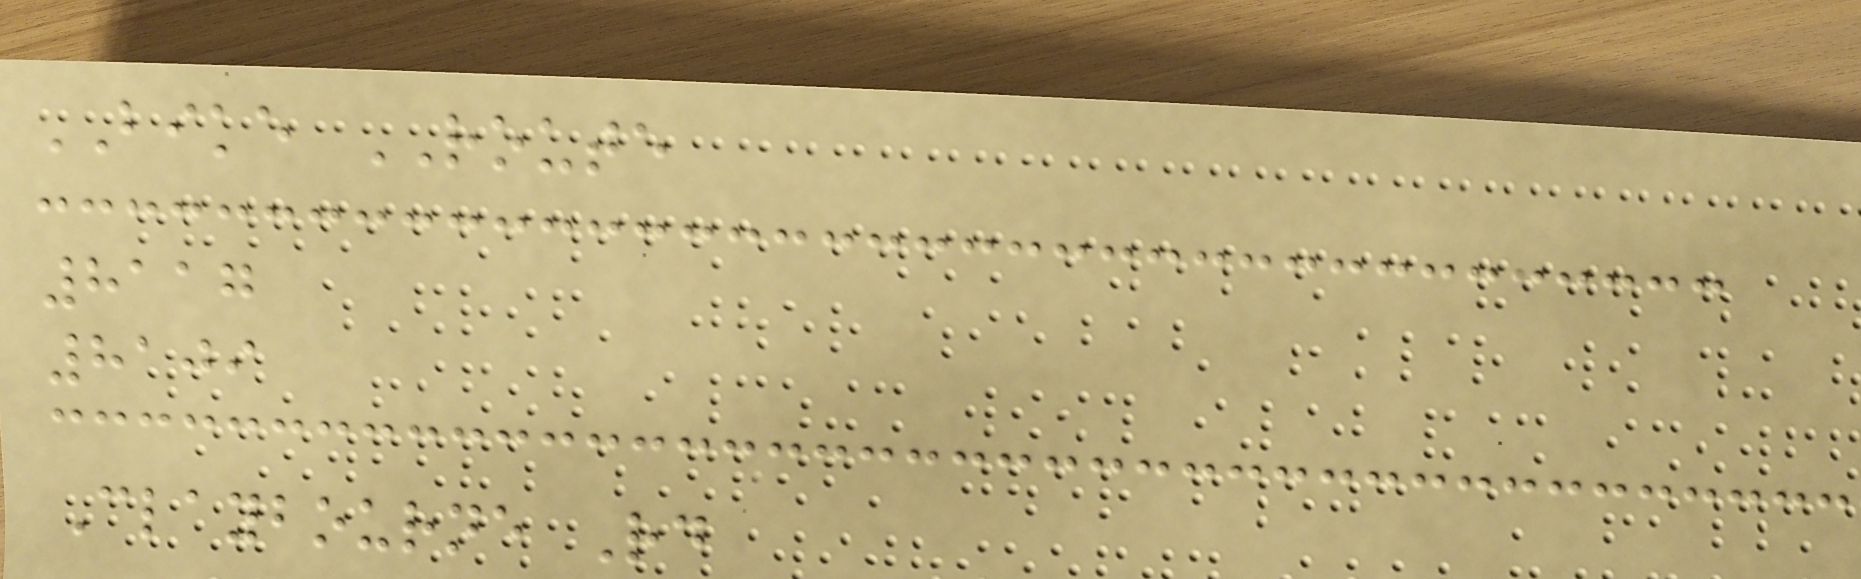BIKE ROUTE
8117
8109
Claybourne Rd
